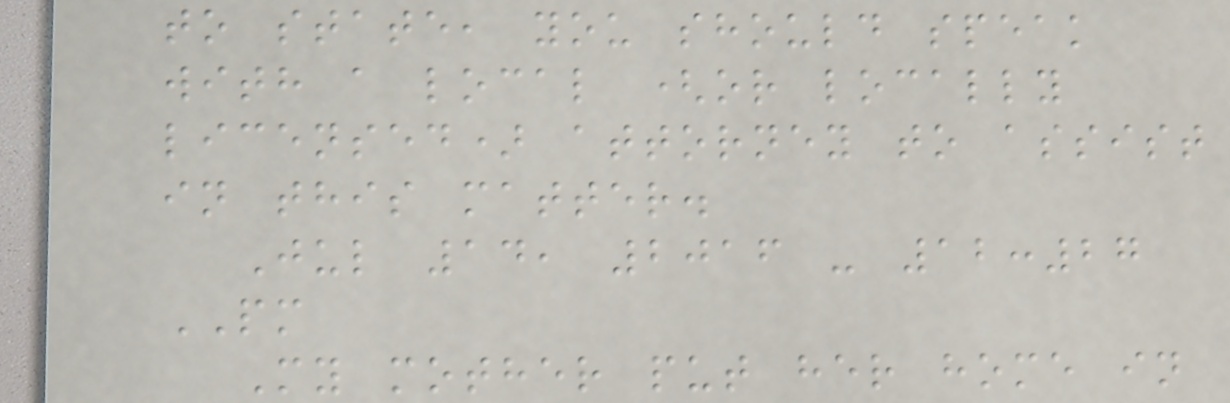to state, you should speak
with a local (or locally
licensed) attorney to assist
in this matter.
Jul 14, 2016 - 12:27
PM
My mother put her home in
